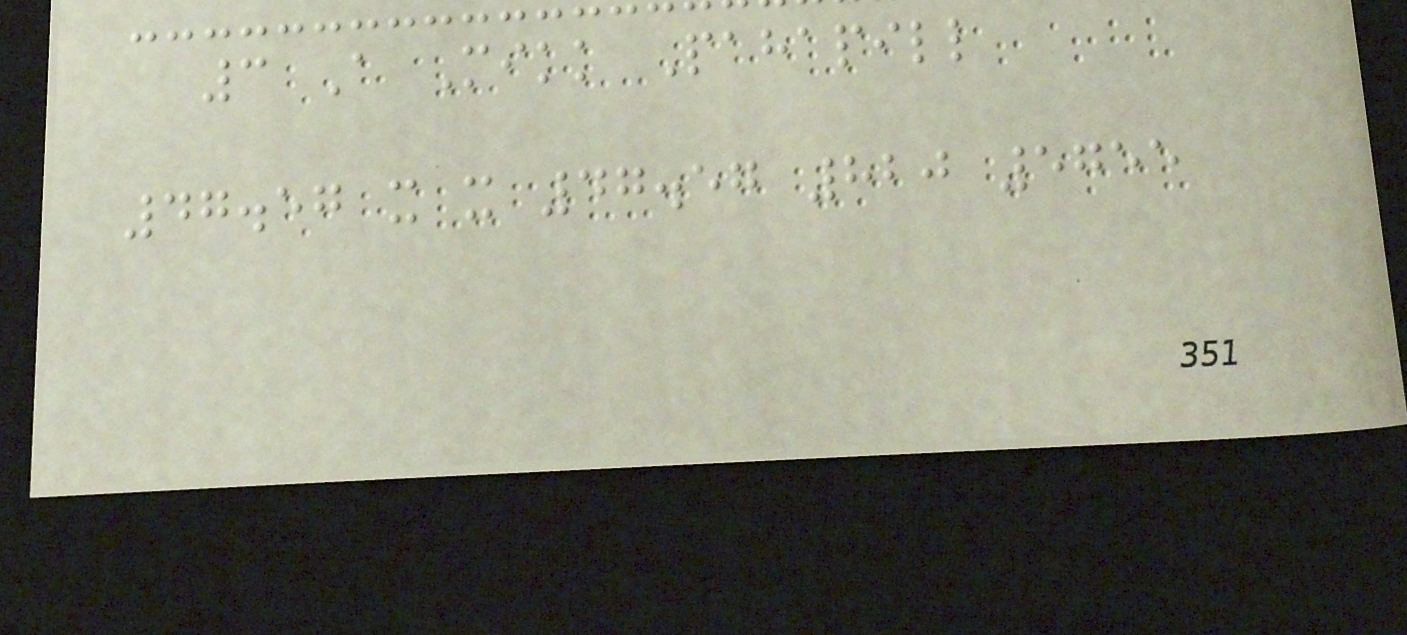3 A Mikk Pahapill
47.57 x x 47.57 820 5755
